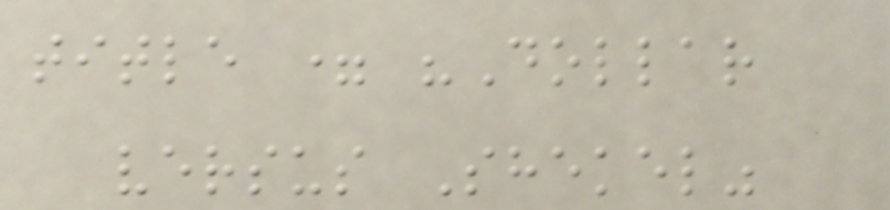title = "Dollar
versus Shekel"
